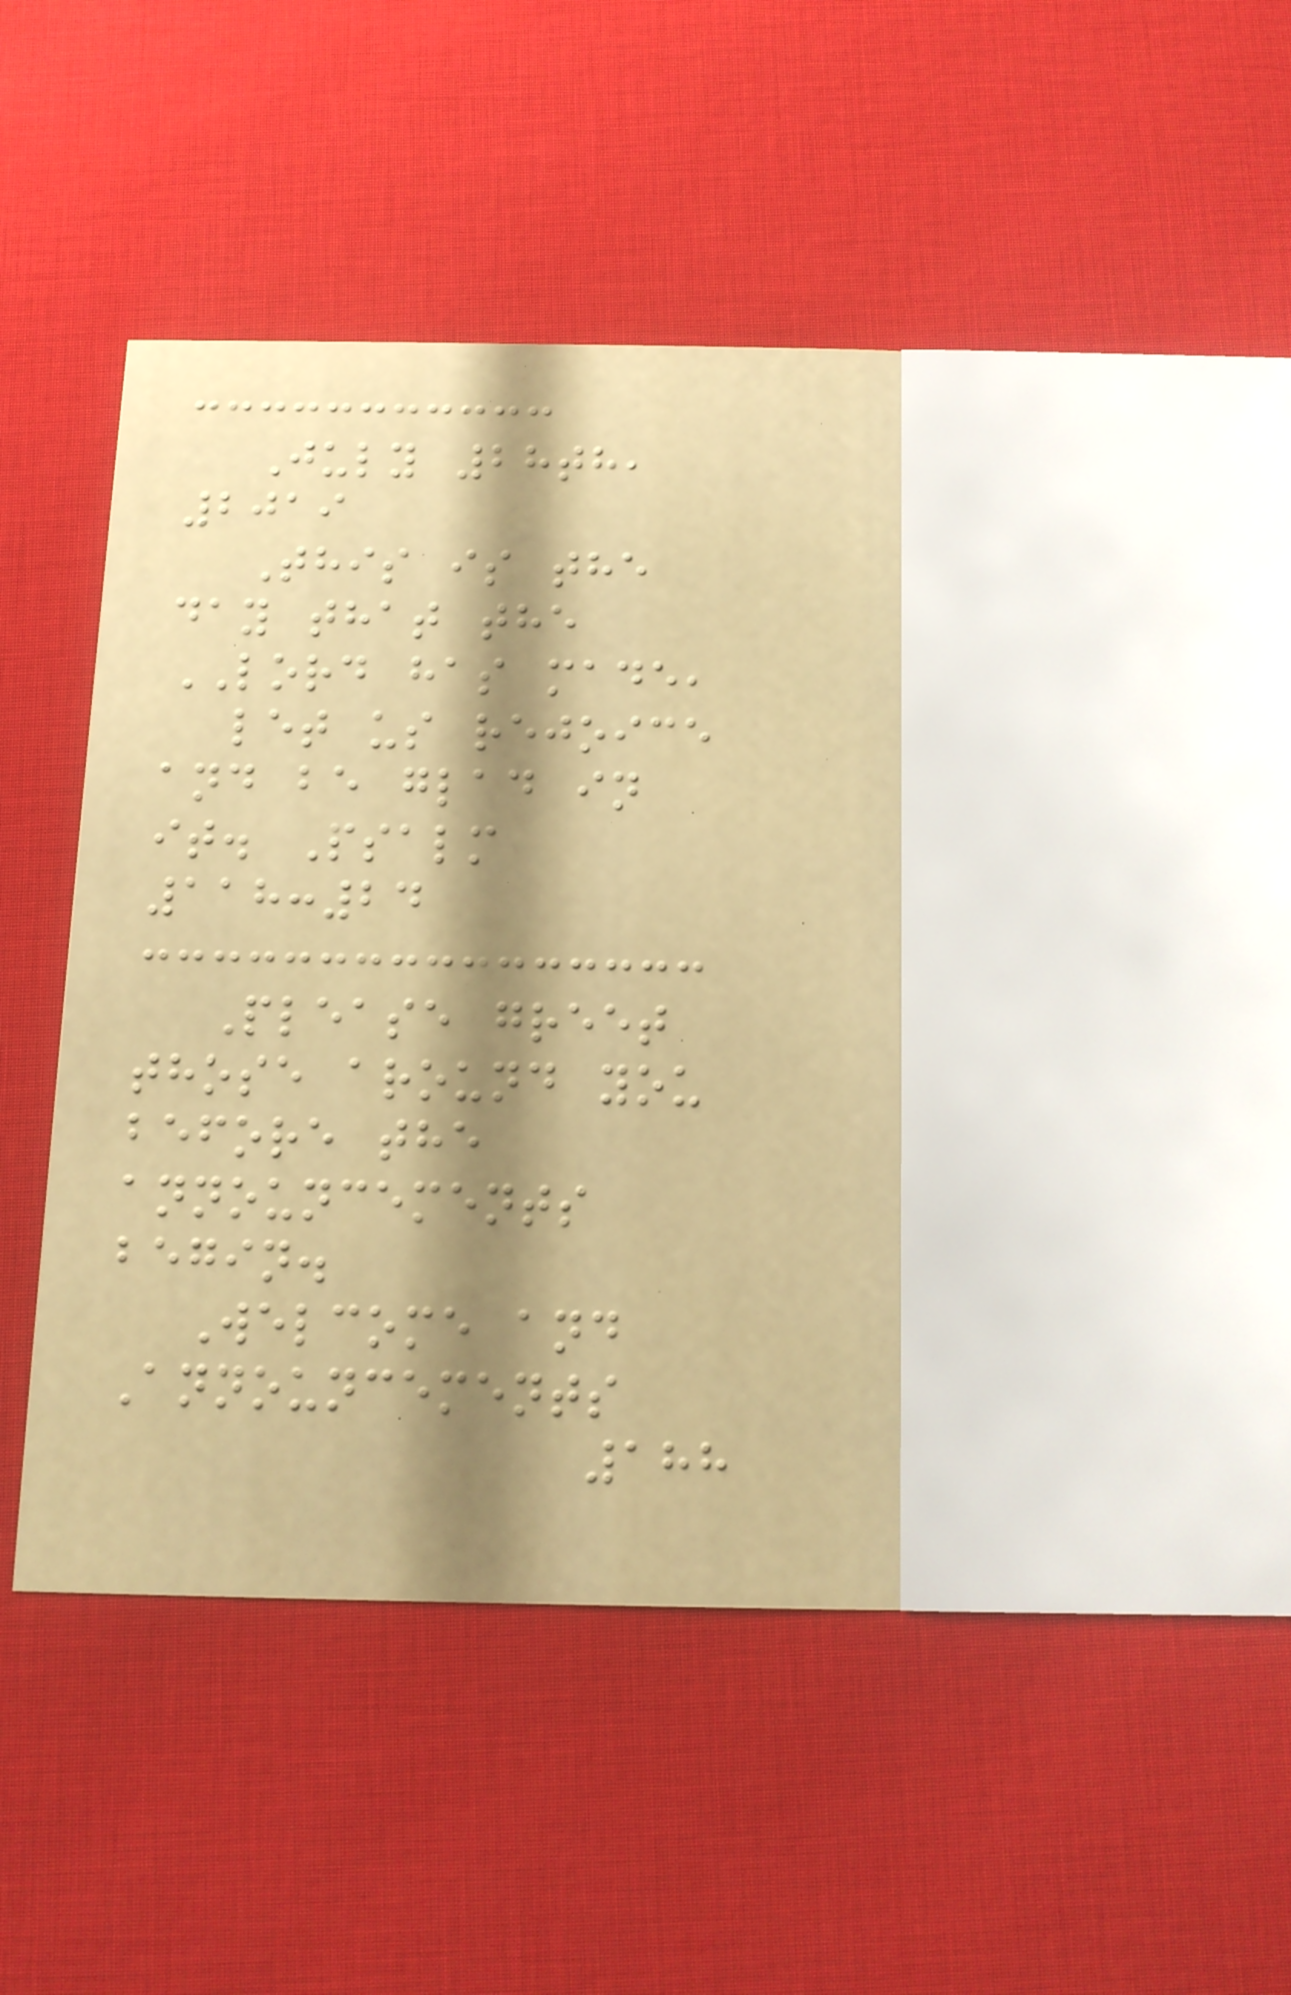July 28th,
2019
This is the
day that the
LORD has made,
let us rejoice
and be glad in
it. Psalm
118:24
Please greet
those around you
before the
announcements
begin.
Welcome and
Announcements
188
